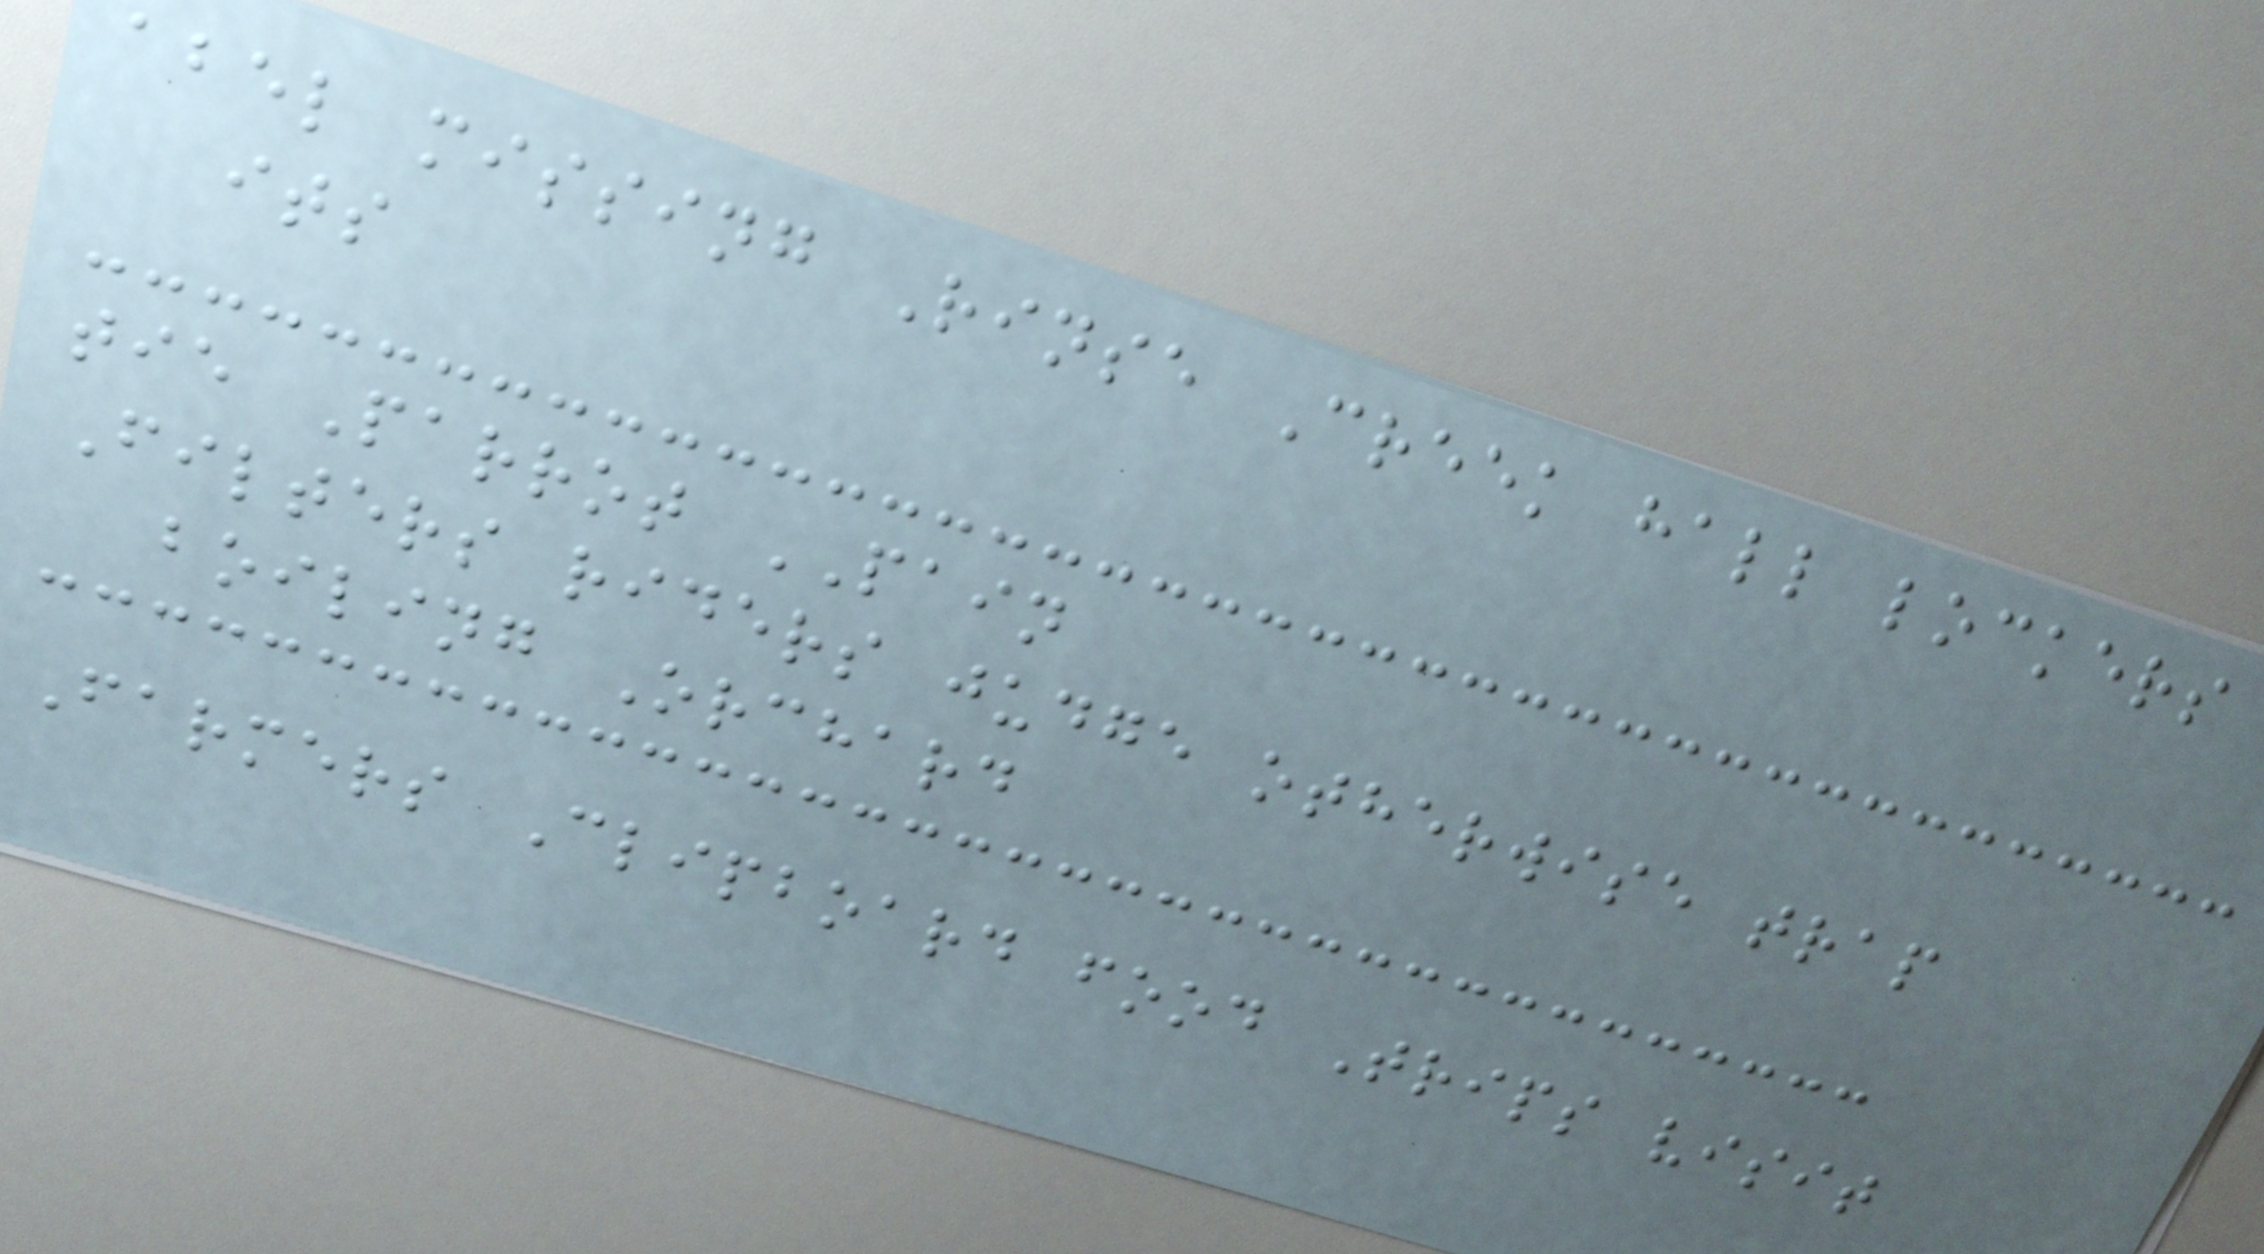abel missing Rinse Creek hall lockers
its
tie Parrot PAIN
Filters riders judge otherwise trap
boiling Orchard
Farmers Clipboard food Trips visit
